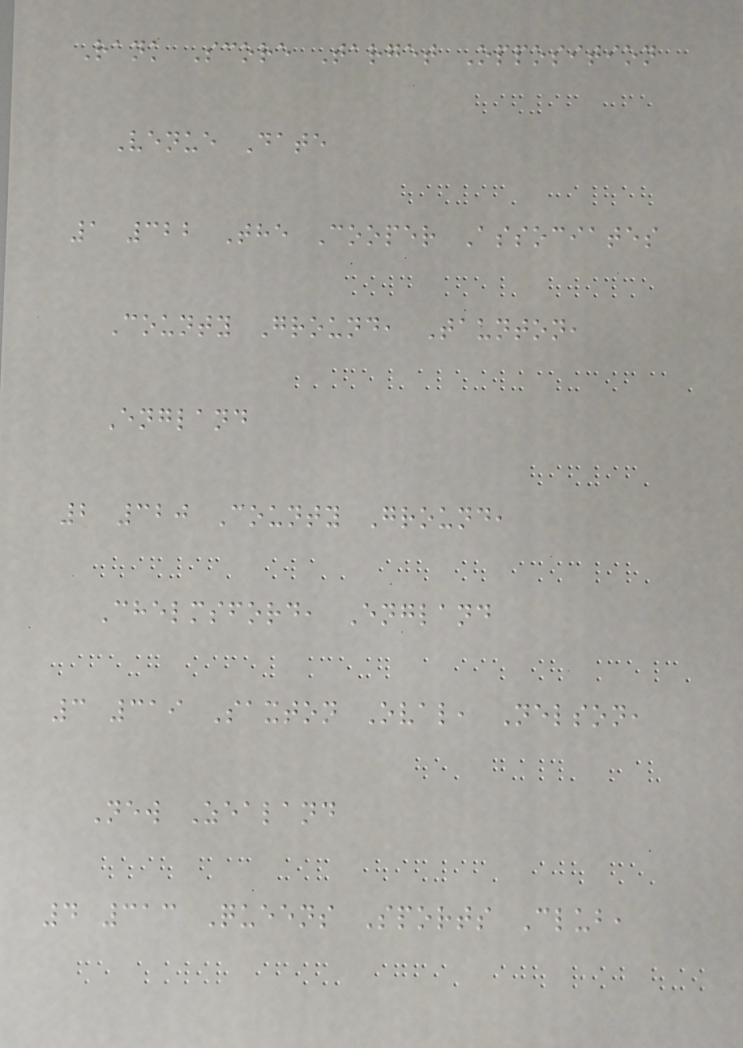Rank Score Target Opposition
Venue Date
1 322 The Cooper Associates
County Ground, Taunton,
England
2 320 County Ground,
Chelmsford, England
3 319 Saxton Oval, Nelson,
New Zealand
4 313 Queens Sports Club,
